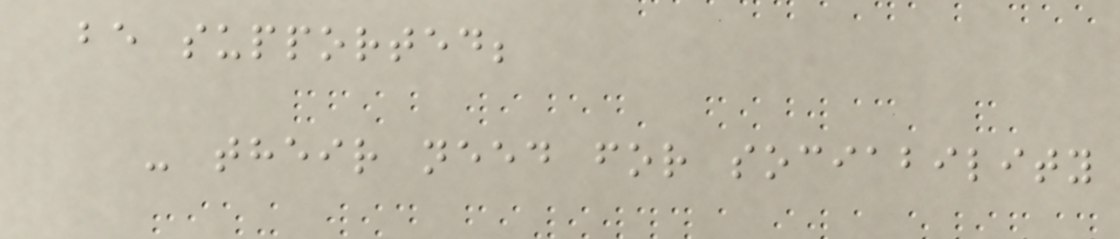be supported;
- their need for sociability
